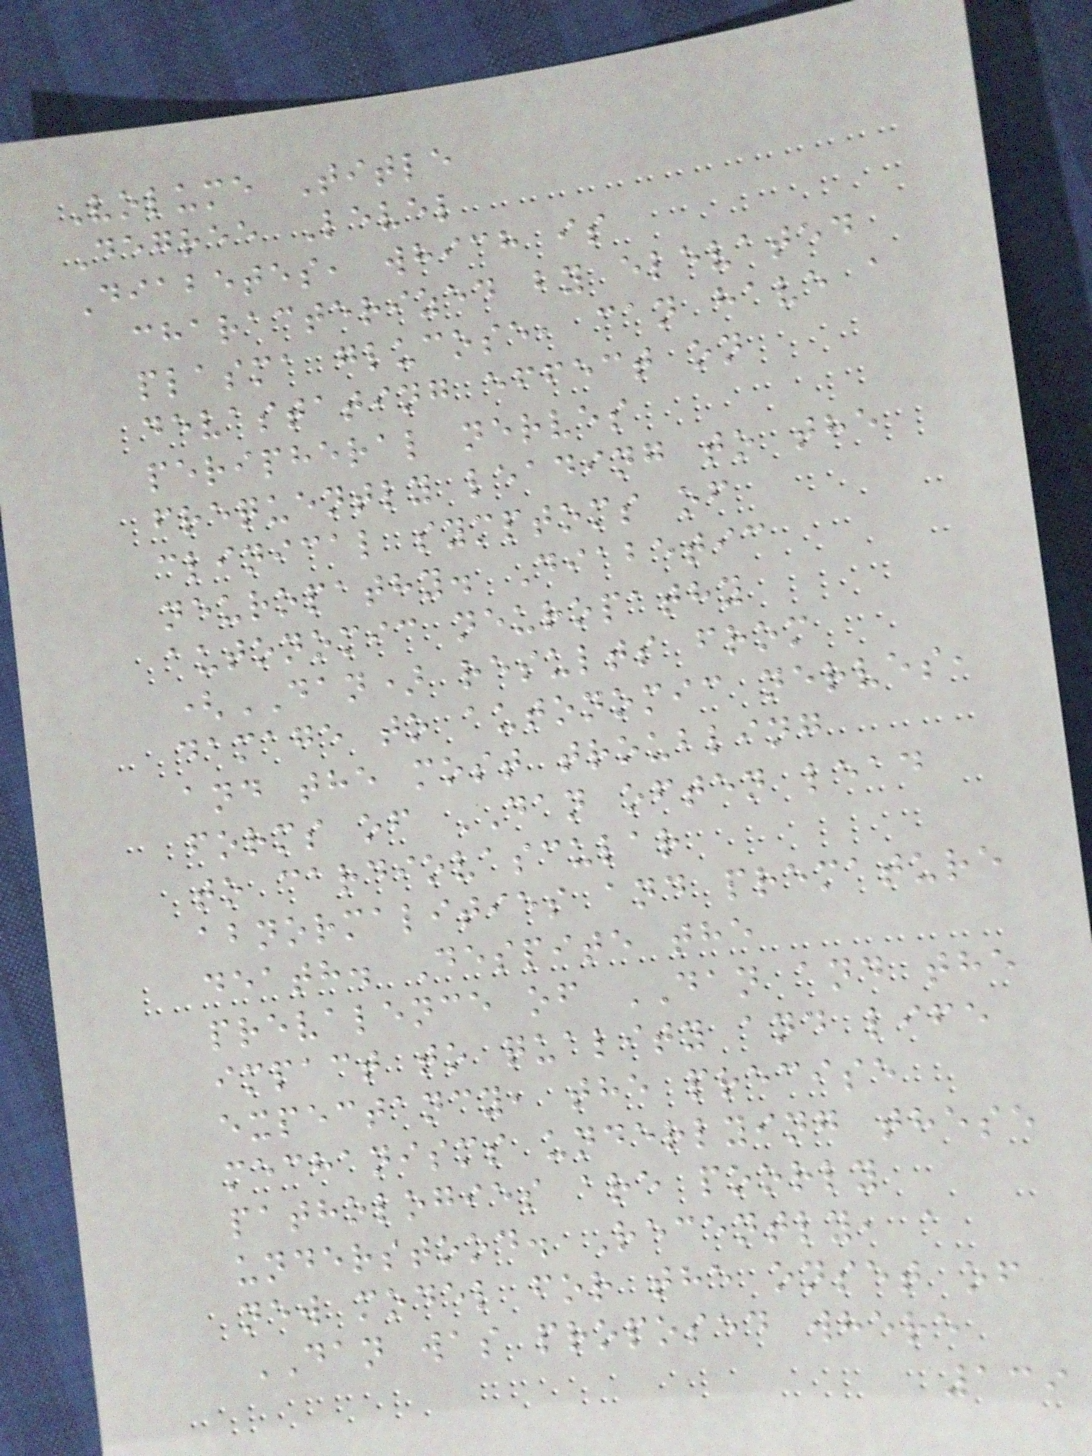Volume Title
Degree Level
Diabetes, which is
characterized by elevated
plasma glucose, can have a
devastating effect on
peripheral nerves
frequently leading to the
clinical symptoms of
neuropathy. Diabetic
autonomic neuropathy
(DAN) results from
damage to autonomic nerves,
and the most troubling
forms of DAN often lead
to cardiovascular
abnormalities and premature
death. Despite the
prevalence of DAN and the
impact to quality and life
expectancy, the precise
mechanisms underlying these
pathologies are poorly
understood. Recently, a
new model for the onset of
DAN was proposed where
139
